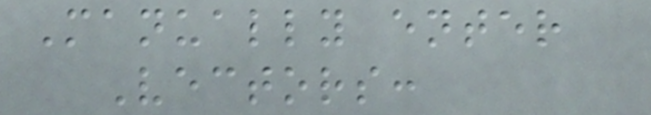Manually enter
Vectors:
